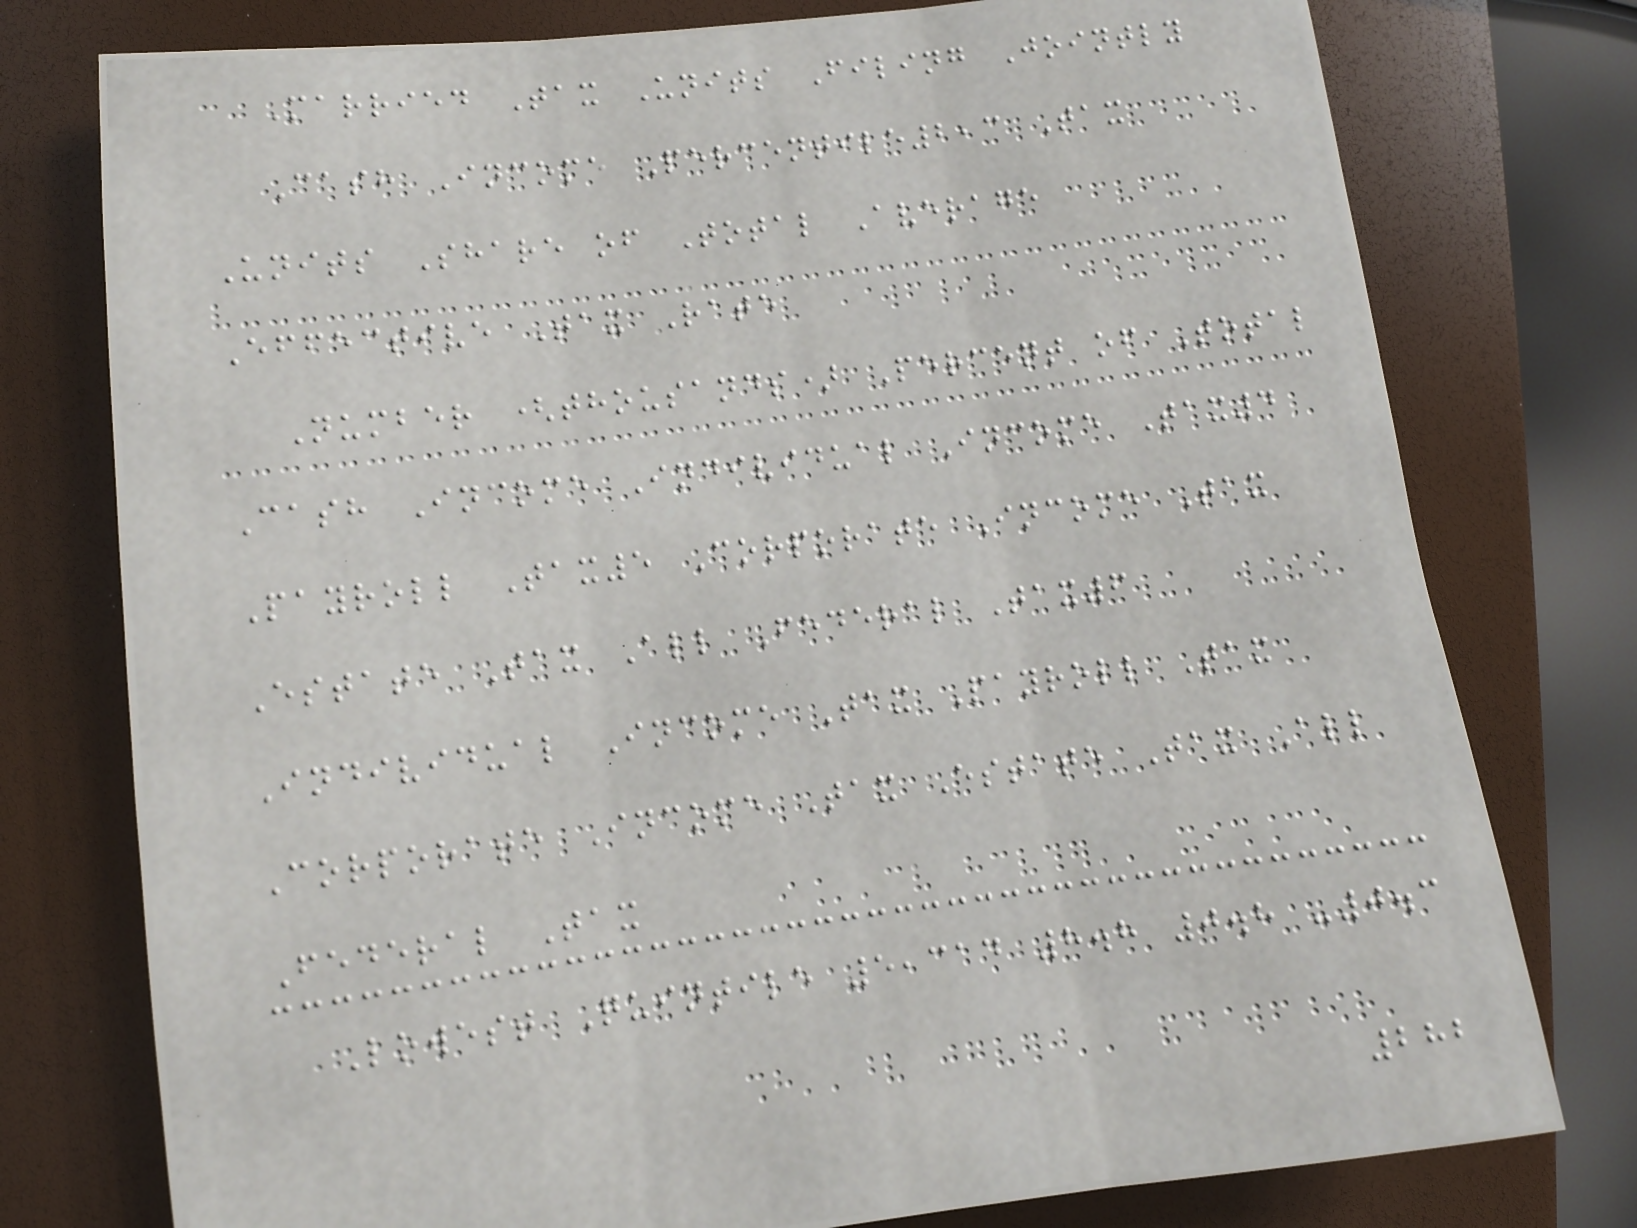Married Tax Units Filing Jointly
Cash Income Percentile2,3 Tax
Units Share of Total Average
Effective Tax Rate
Number (thousands) Percent of Total
Cash Income Individual Income Tax4
Payroll Tax5 Corporate Income Tax
Estate Tax All Federal Tax6
Individual Income Tax Payroll Tax
Corporate Income Tax Estate Tax All
Federal Tax
Lowest Quintile 5,314 8.8 0.8 -0.3
282
